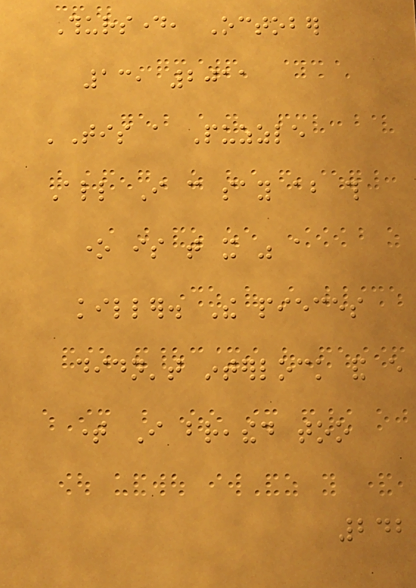Thursday, October
13, 2011
'Tis a Puzzle
All I can say about this
one is that it was a
killer. The pieces
didn't interlock and every
time I breathed too
242
